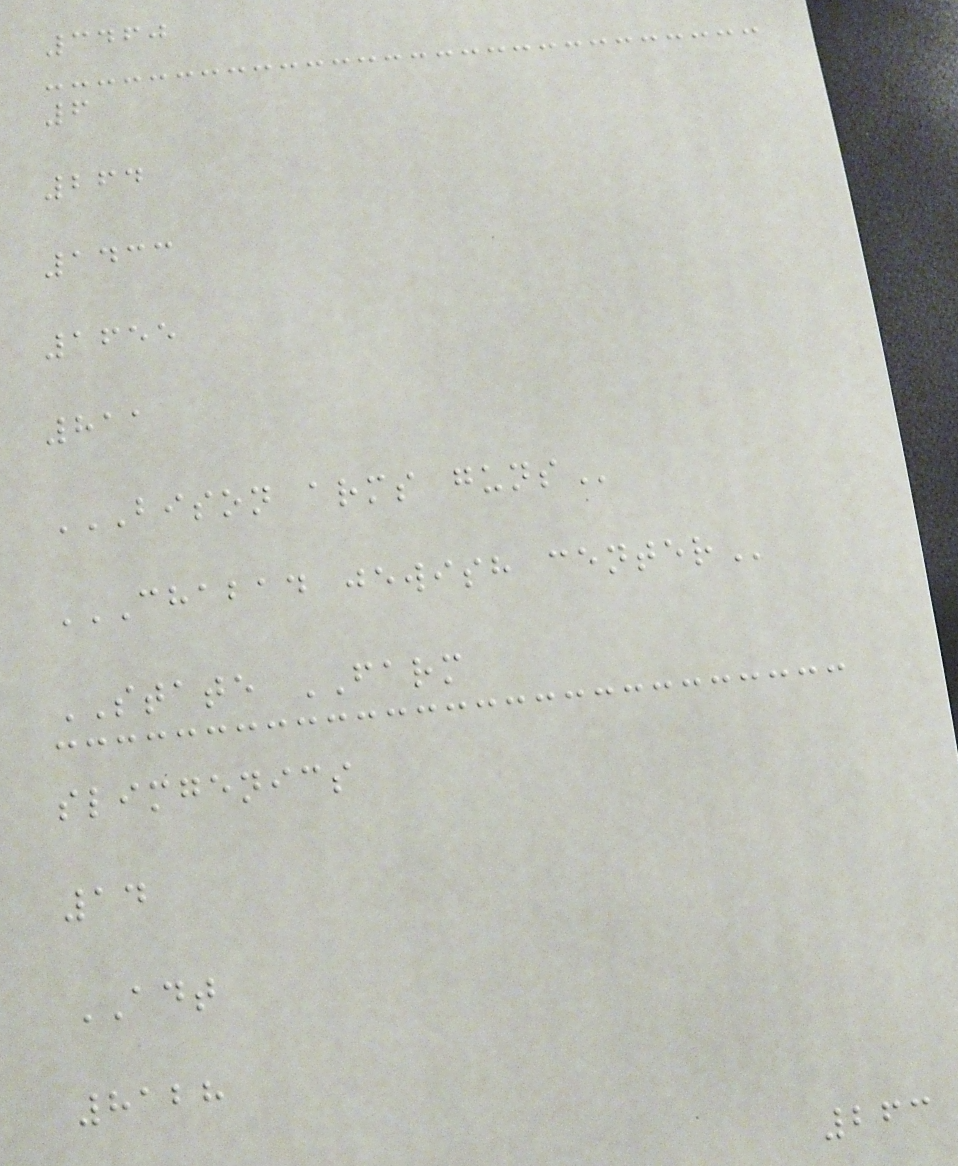3460
6
264
1433
1655
811
BISON ARMS GUNS
CHABAD JEWISH CENTER
STATE FARM
slimgenics
14
ADT
8128
263
